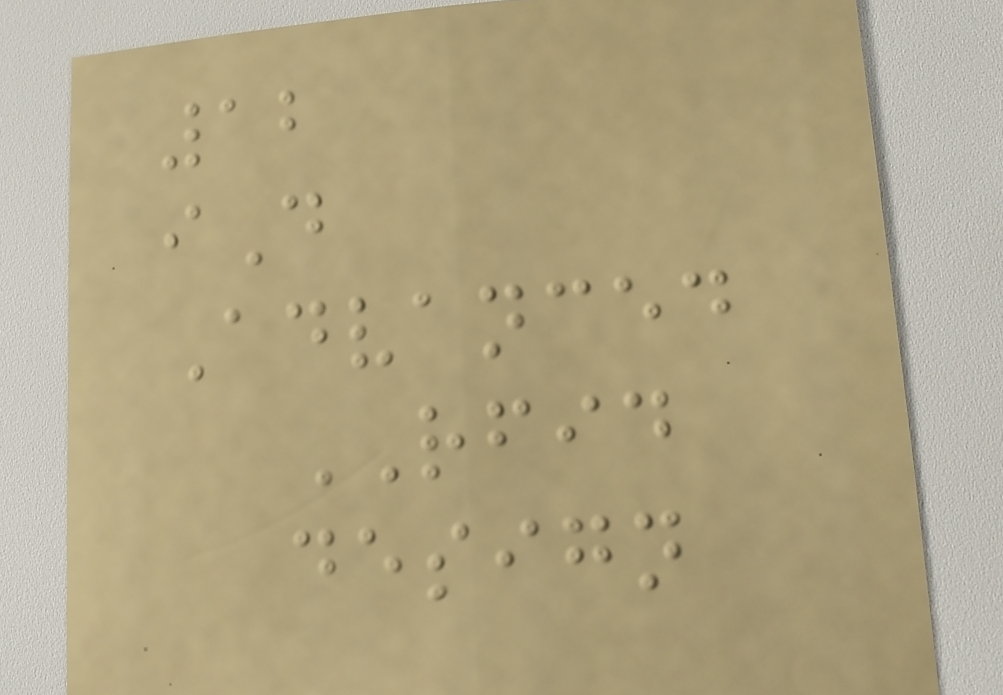12
iD
Advanced
RFID
design
